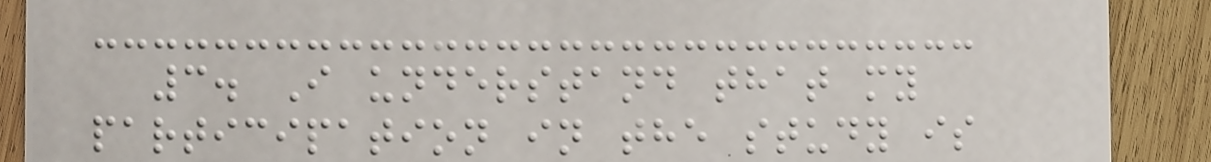3. I understand that my
participation in the study is
